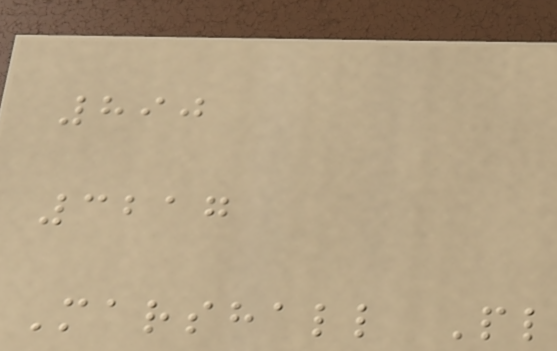890
3217
Marshall Pl
